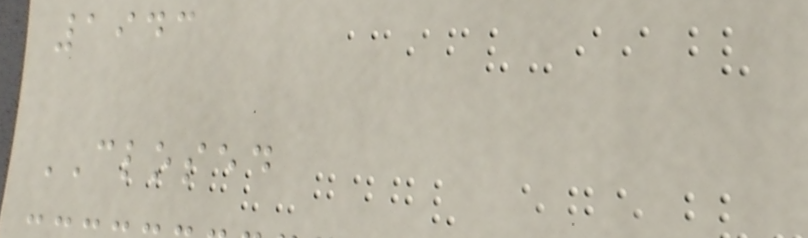1943
CLOSED
